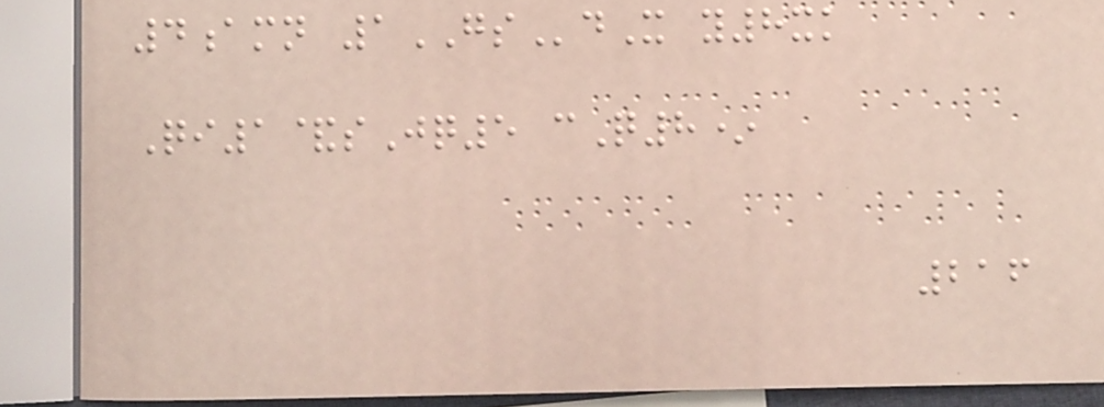4amn 1GSdX y8xk
Qi1&sJq5 cQ8*
216
